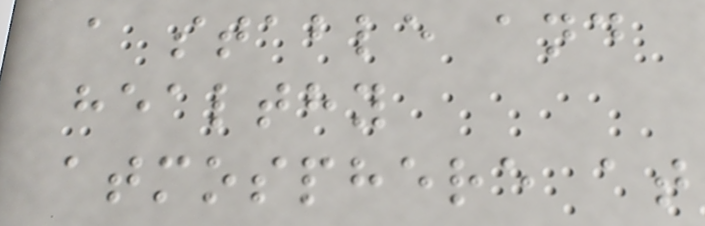a stable and
healthy
atmosphere at
